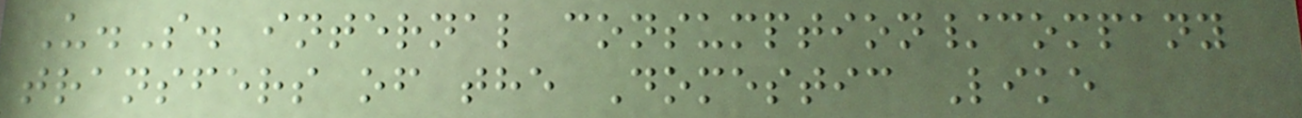U.S. internal consumption/company
transfers of the Domestic Like
